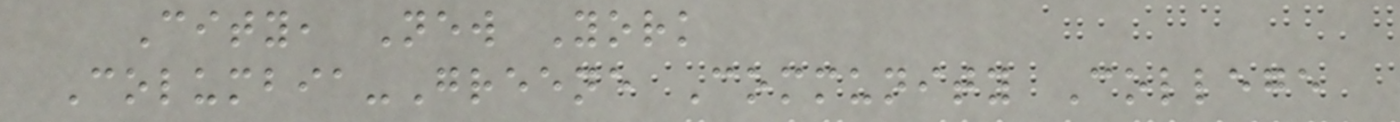City, New York
Columbia-Greene Community College
